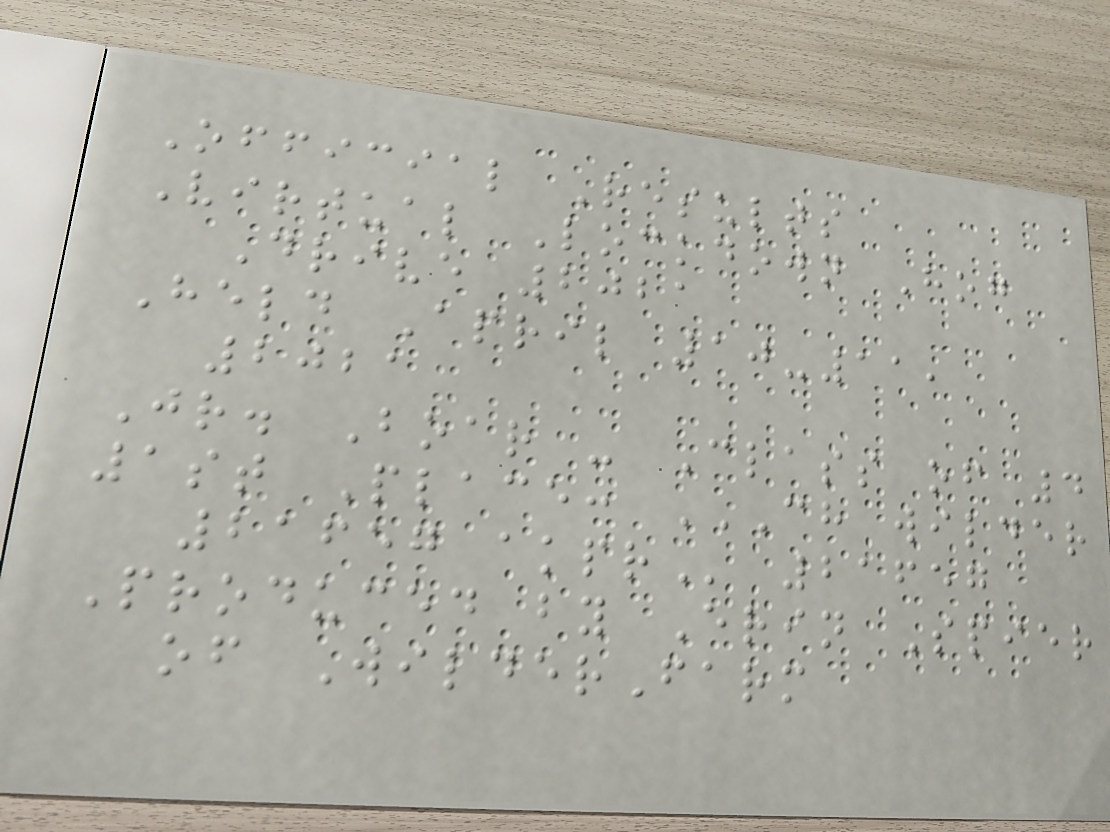Official Results
Virtual Lockdown Hog
Drive 2021
Held April 10-11,
2021
Jr. Boar - Class of 4
1st Place: CH WILDER
21657 AKPR 21657
Produced by Erin Spier
of WilderFarm
